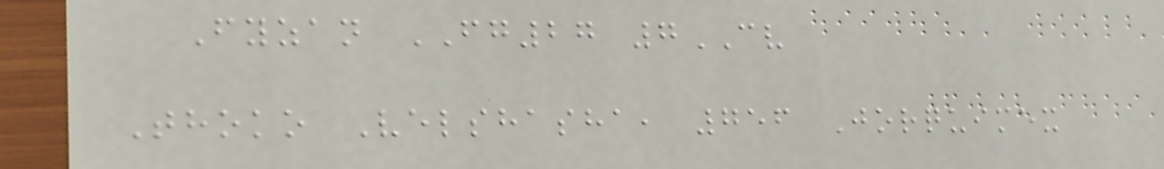Fyzan FG27 7CV
Thoko Velshasha, 756 Jorquimex
